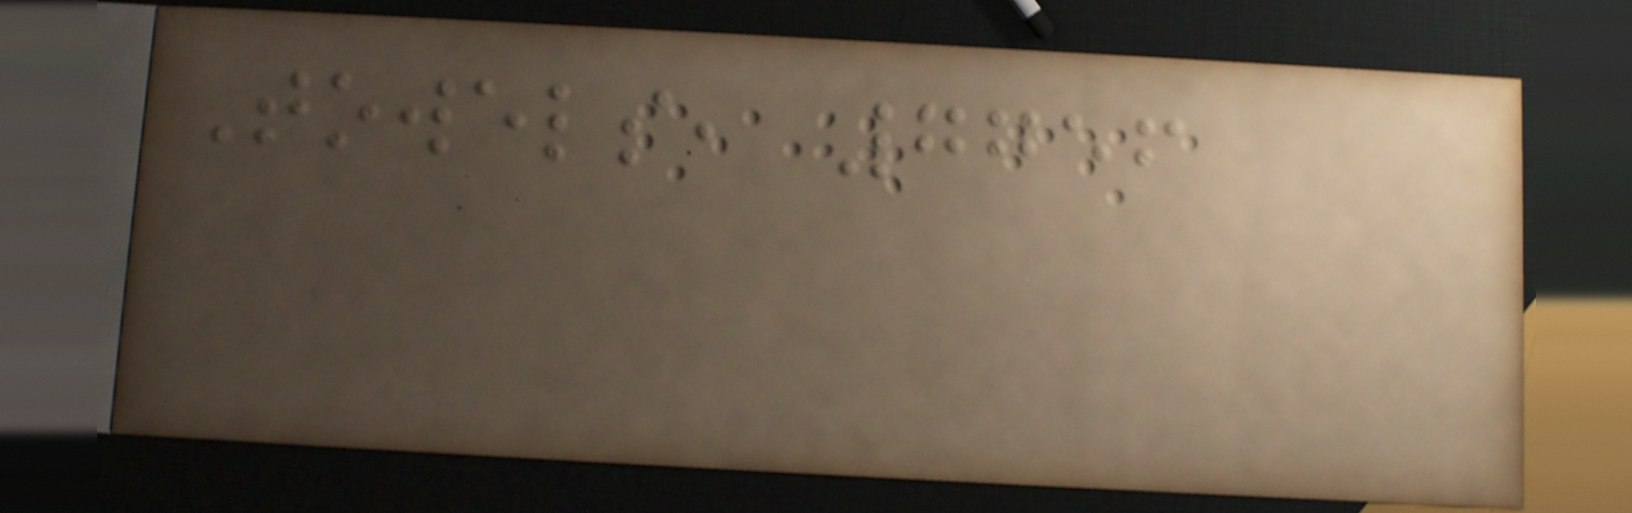Towels, 7756
